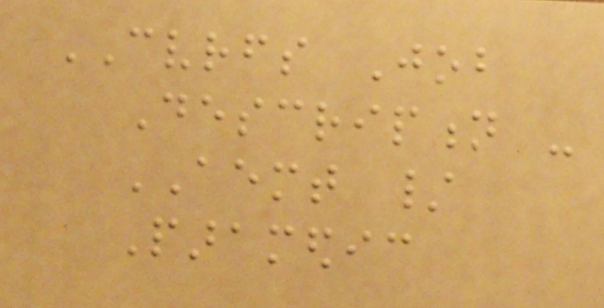CVRFS Job
Description -
AEMT /
Paramedic
